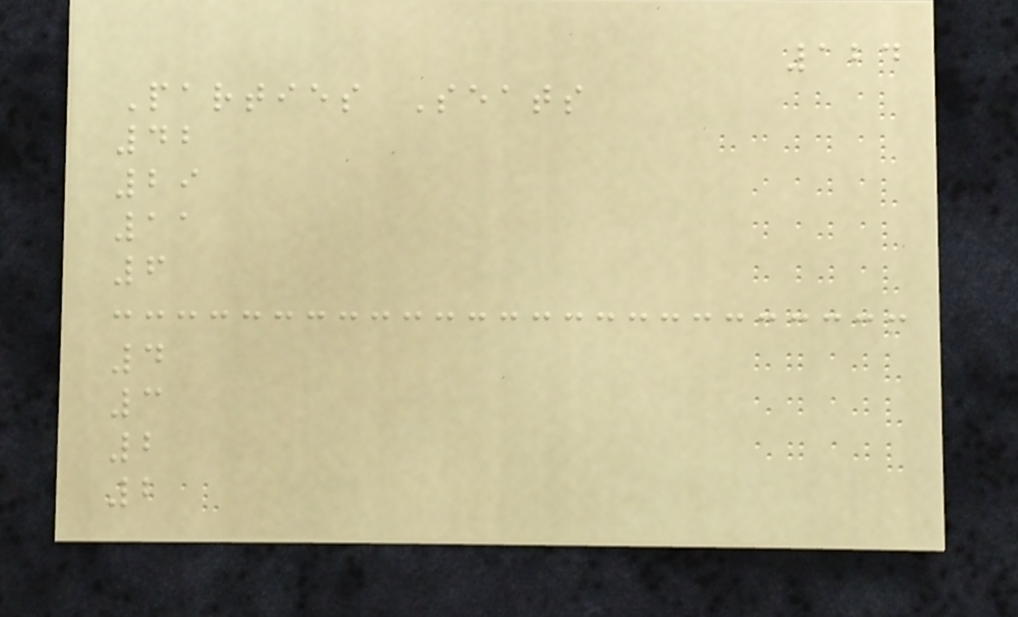124
Parties Seats
42
29
11
6
4
3
2
2
